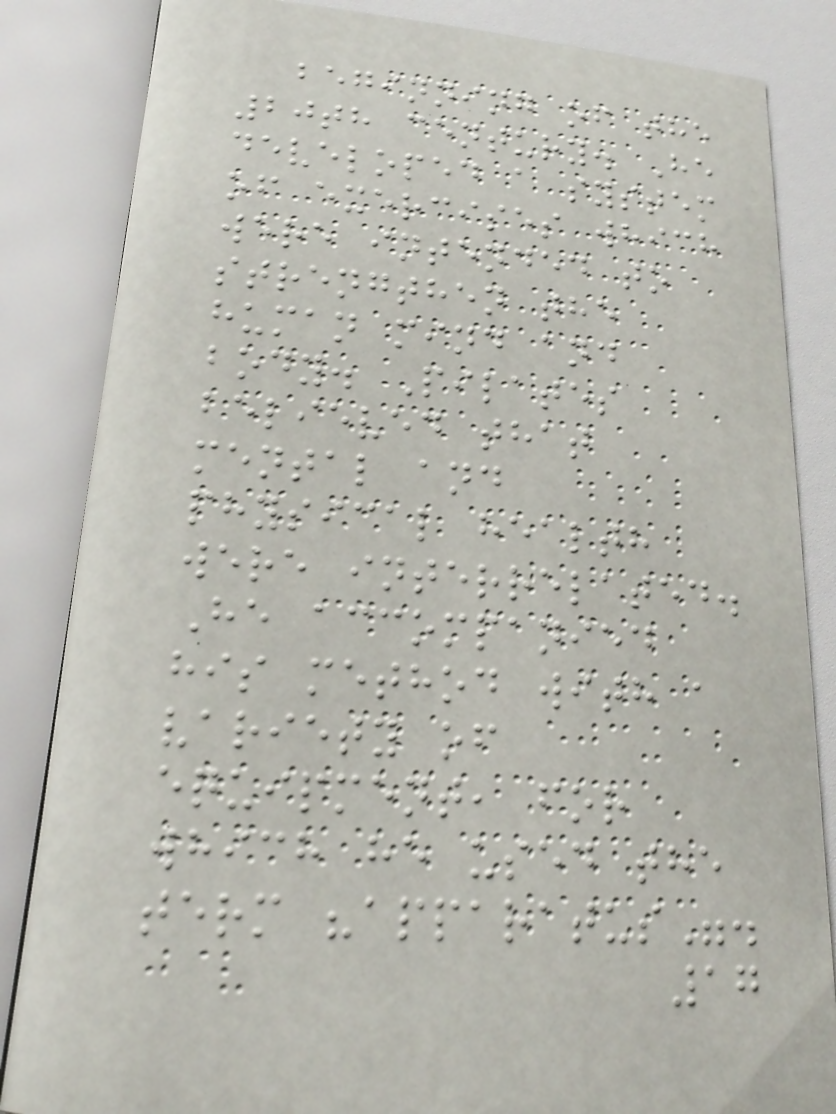beginning of the
20th century. He
developed a system
of exercises which
were intended to
strengthen the
human mind and
body. Pilates
believed that
mental and
physical health
were interrelated.
He accompanied
his method with a
variety of
equipment, for
which he used the
term "apparatus".
17
